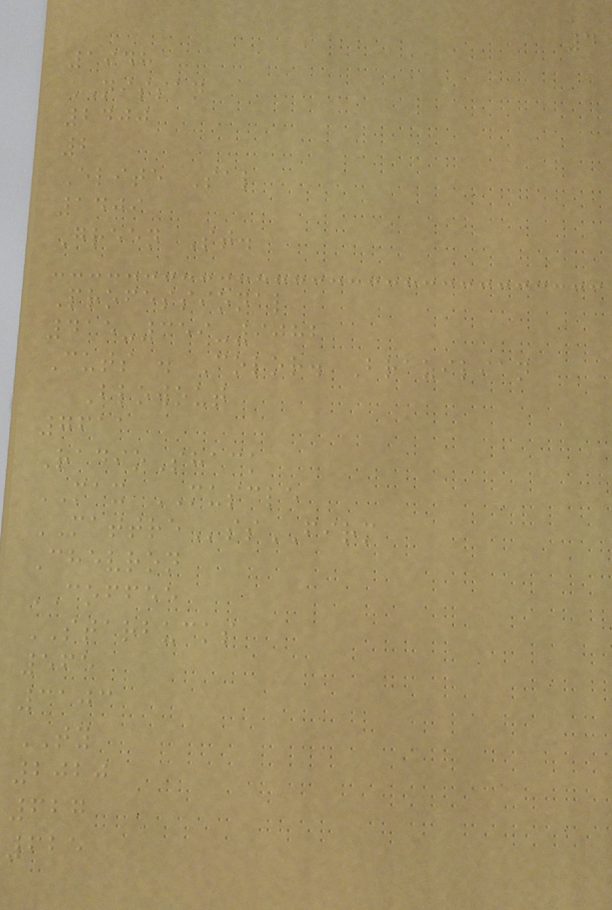4
1948
NISSAN
2400
2
Elite Sal
1409
Green St.
Professional
415-359-9082
Cuts . Color. Brazilian
Blowout
7611
RadioShack
MAX MUSCLE
MATTREssFIRM
Chevron
COFFEE
STARBUCKS
565
3103
TY
2020
627
625
